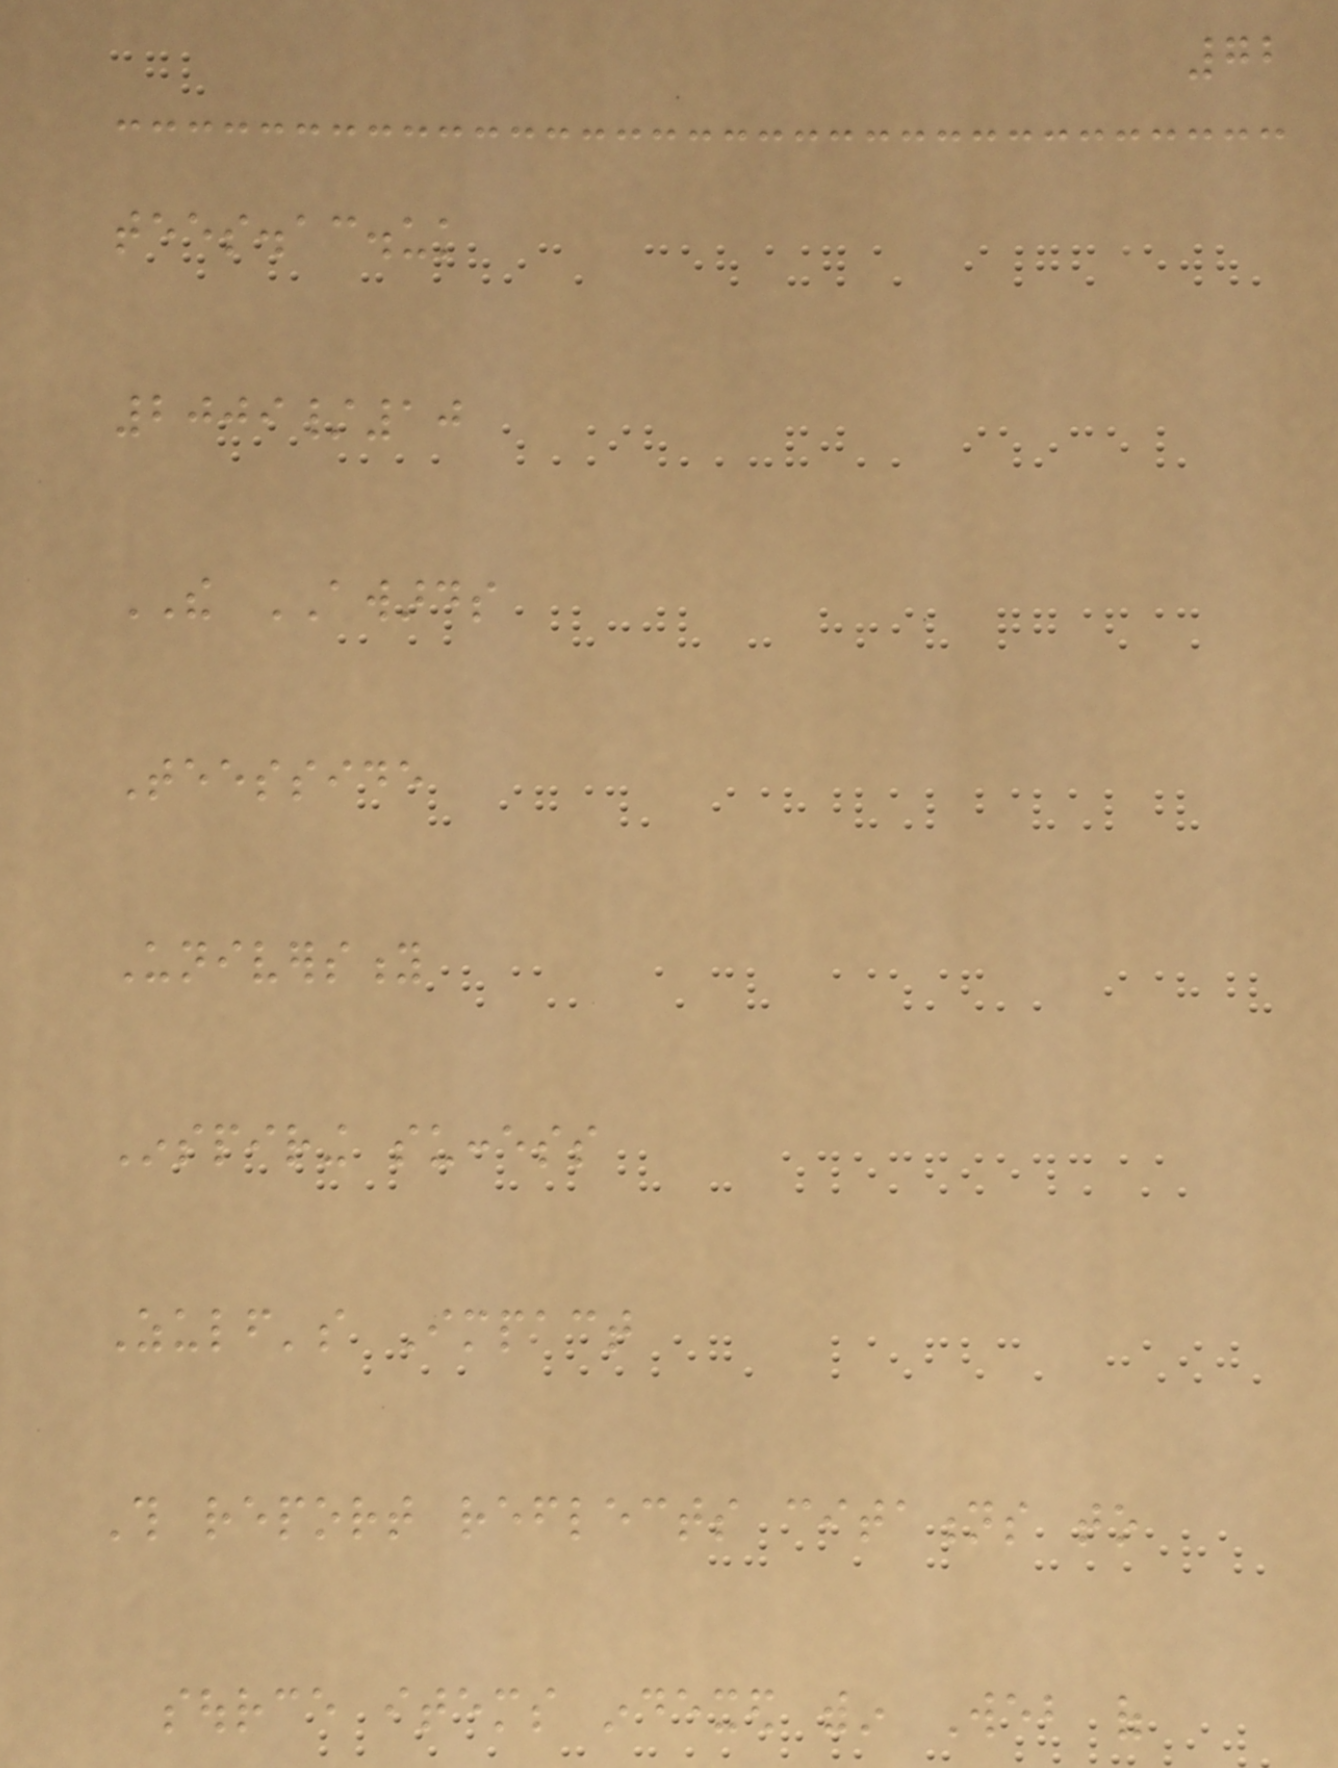72
tees.ac.uk
2009/10
THE AWARDS
Teesside
University
Inspiring success
Zulf's Impact
This report reflects citations to
source items indexed within Web of
